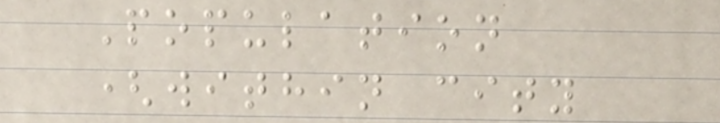Population
(within city
